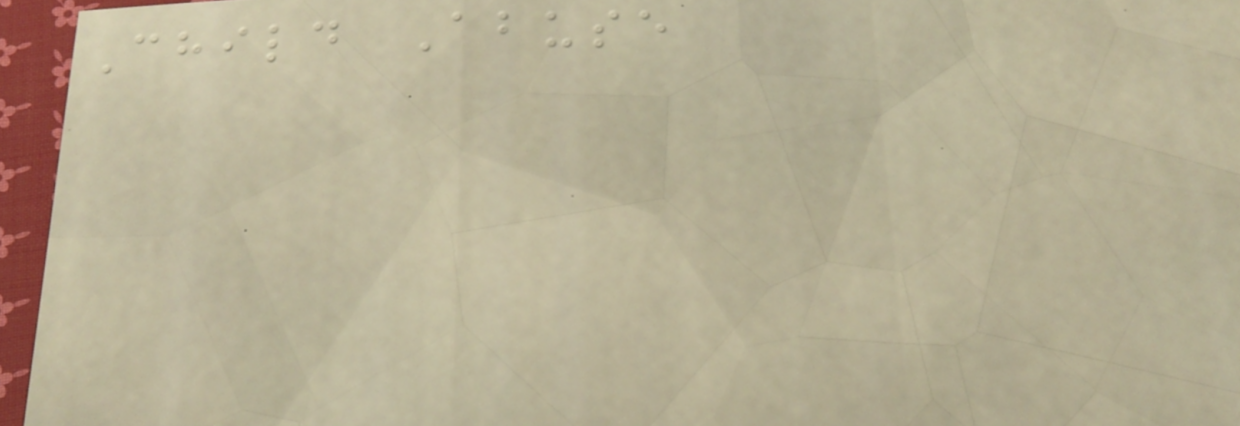Child Abuse
